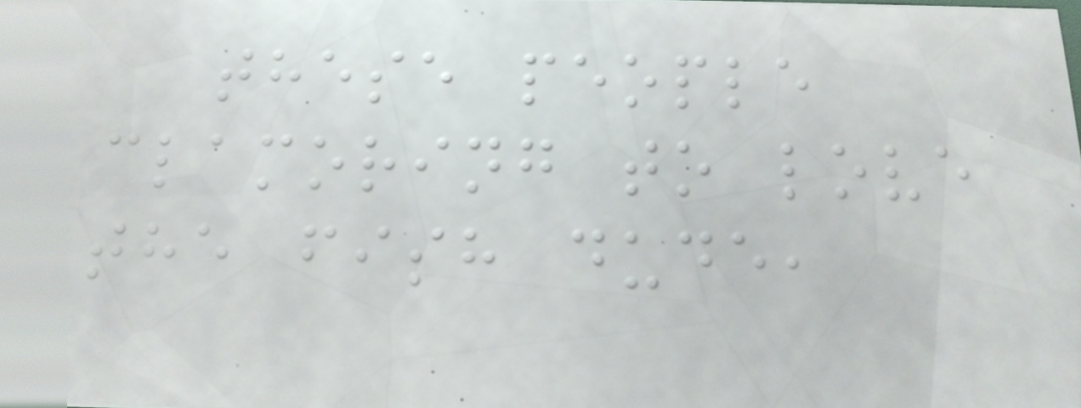these people
clamoring to love
the fish dude,
